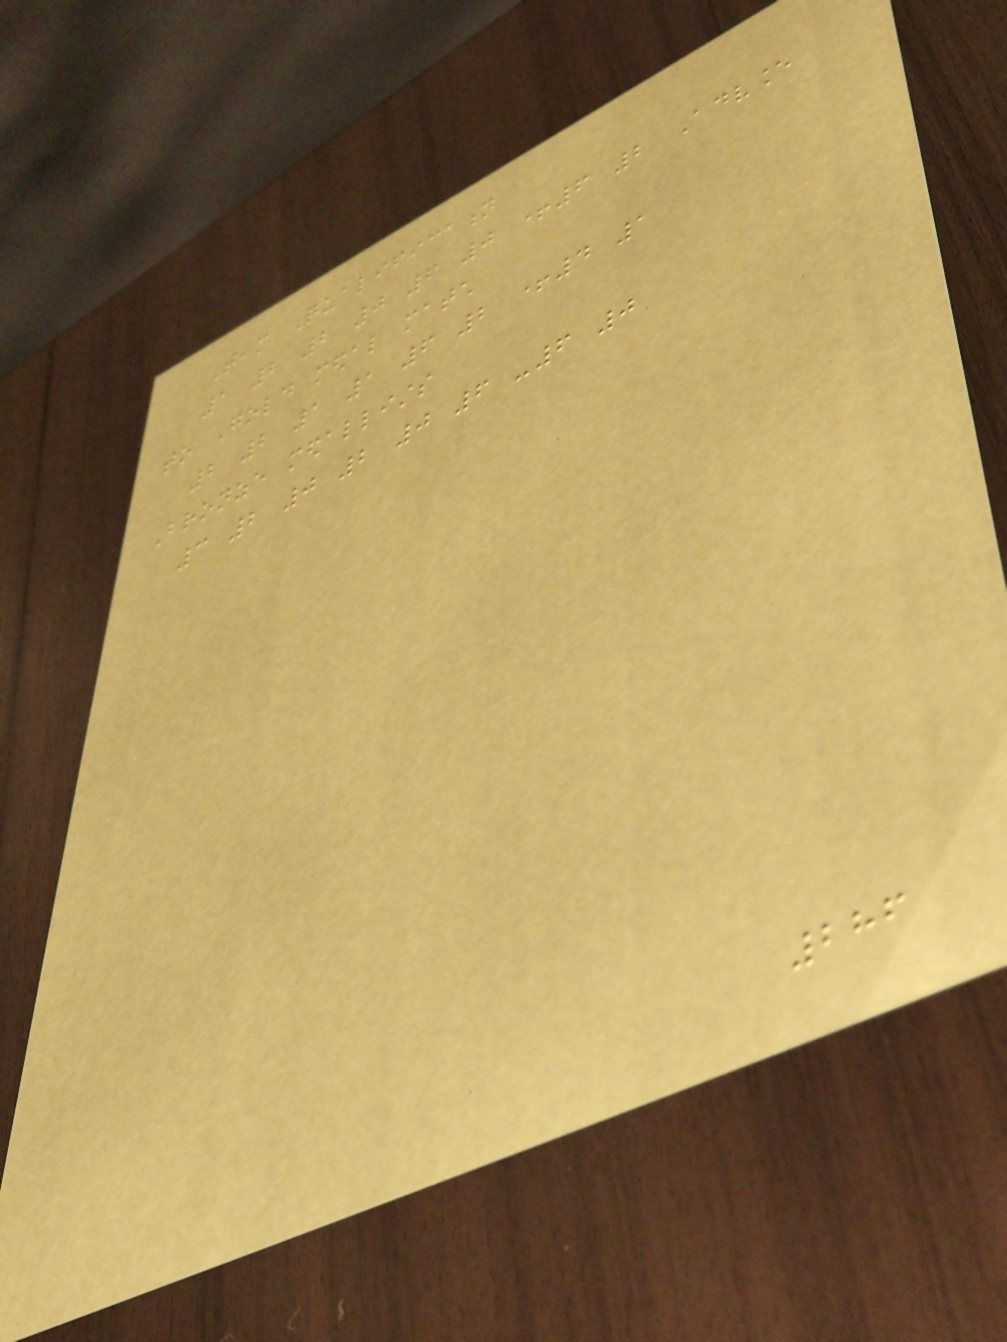Team Qualification
1 2 2 0 6 0 +6 2 Advance
to Gold medal match
2 2 1 1 6 2 +4 1
Bronze medallists
3 2 0 2 0 6 -6 0
286
